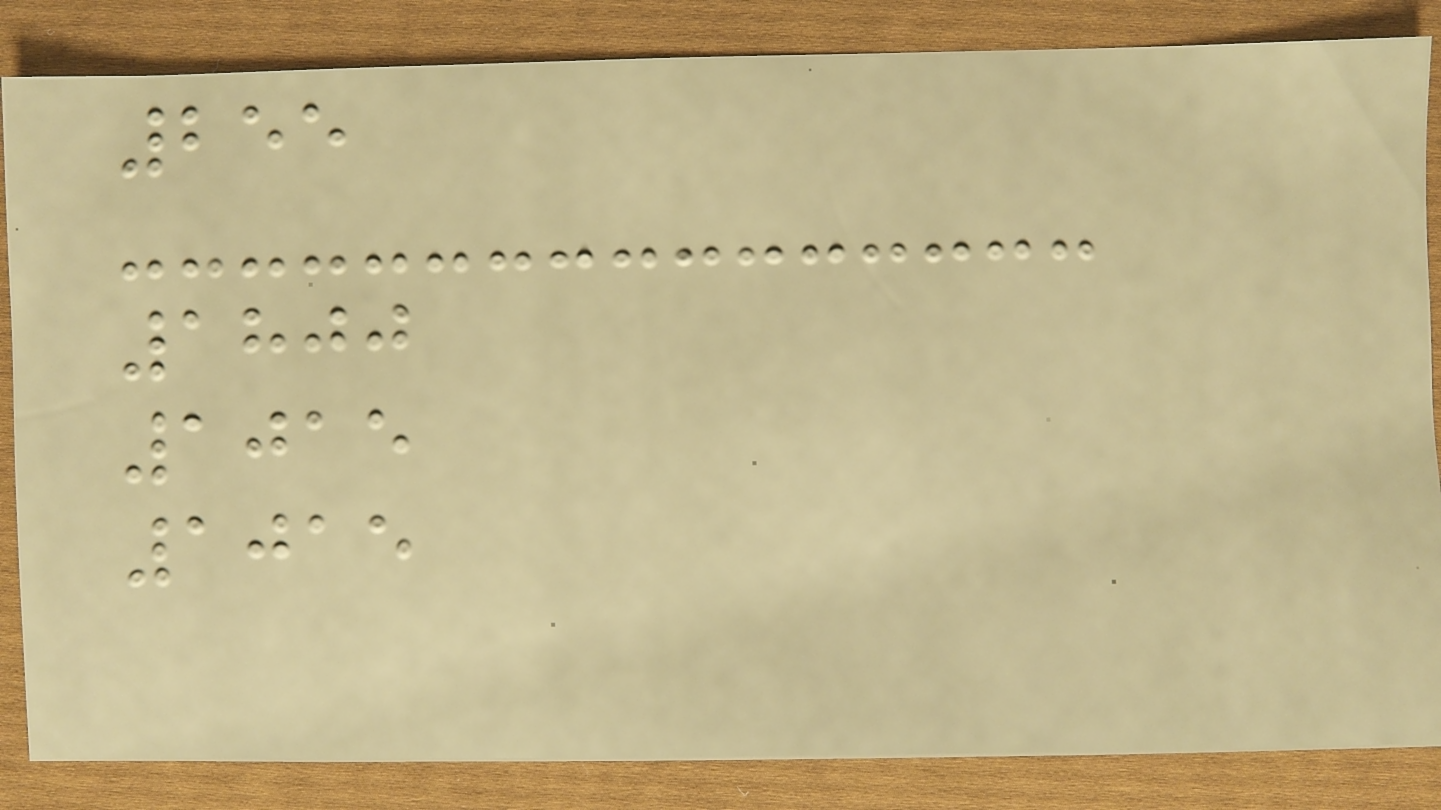255
1800
1015
1015
